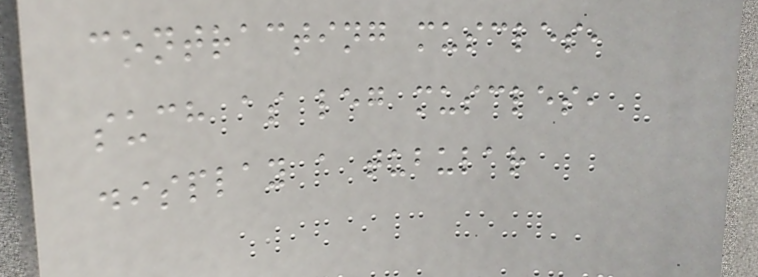contracting muscles,
such as leg muscles,
display a tubular
